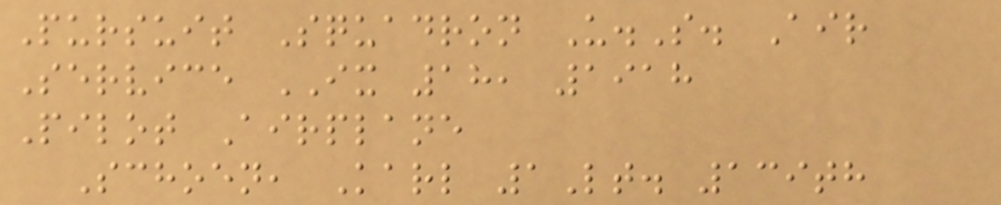Pursuit Squadron U.S. Air
Service IX 18, 1918
Pilot Airplane
Schoen, Karl 1Lt. 139th
